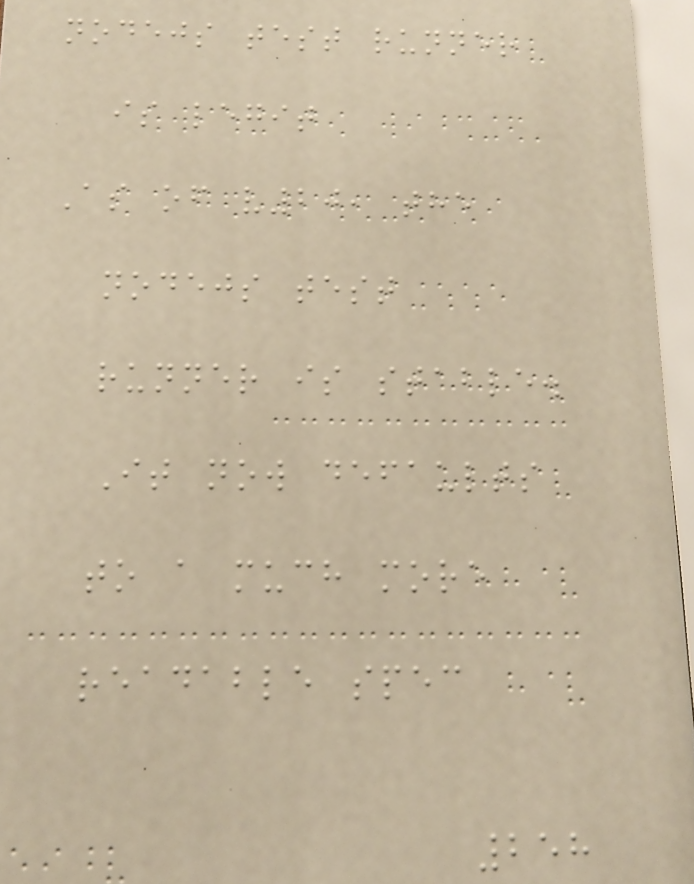nodejs test runner
is legit
As of v20, the
nodejs test
runner is stable.
It now defaults
to a much more
readable spec
258
